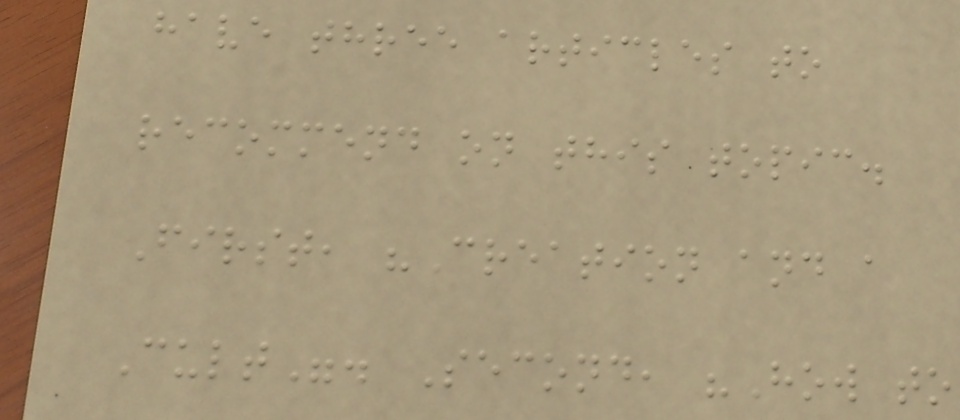have three articles to
recommend on this topic.
First, "Creation and a
Cult". Second, "How to
